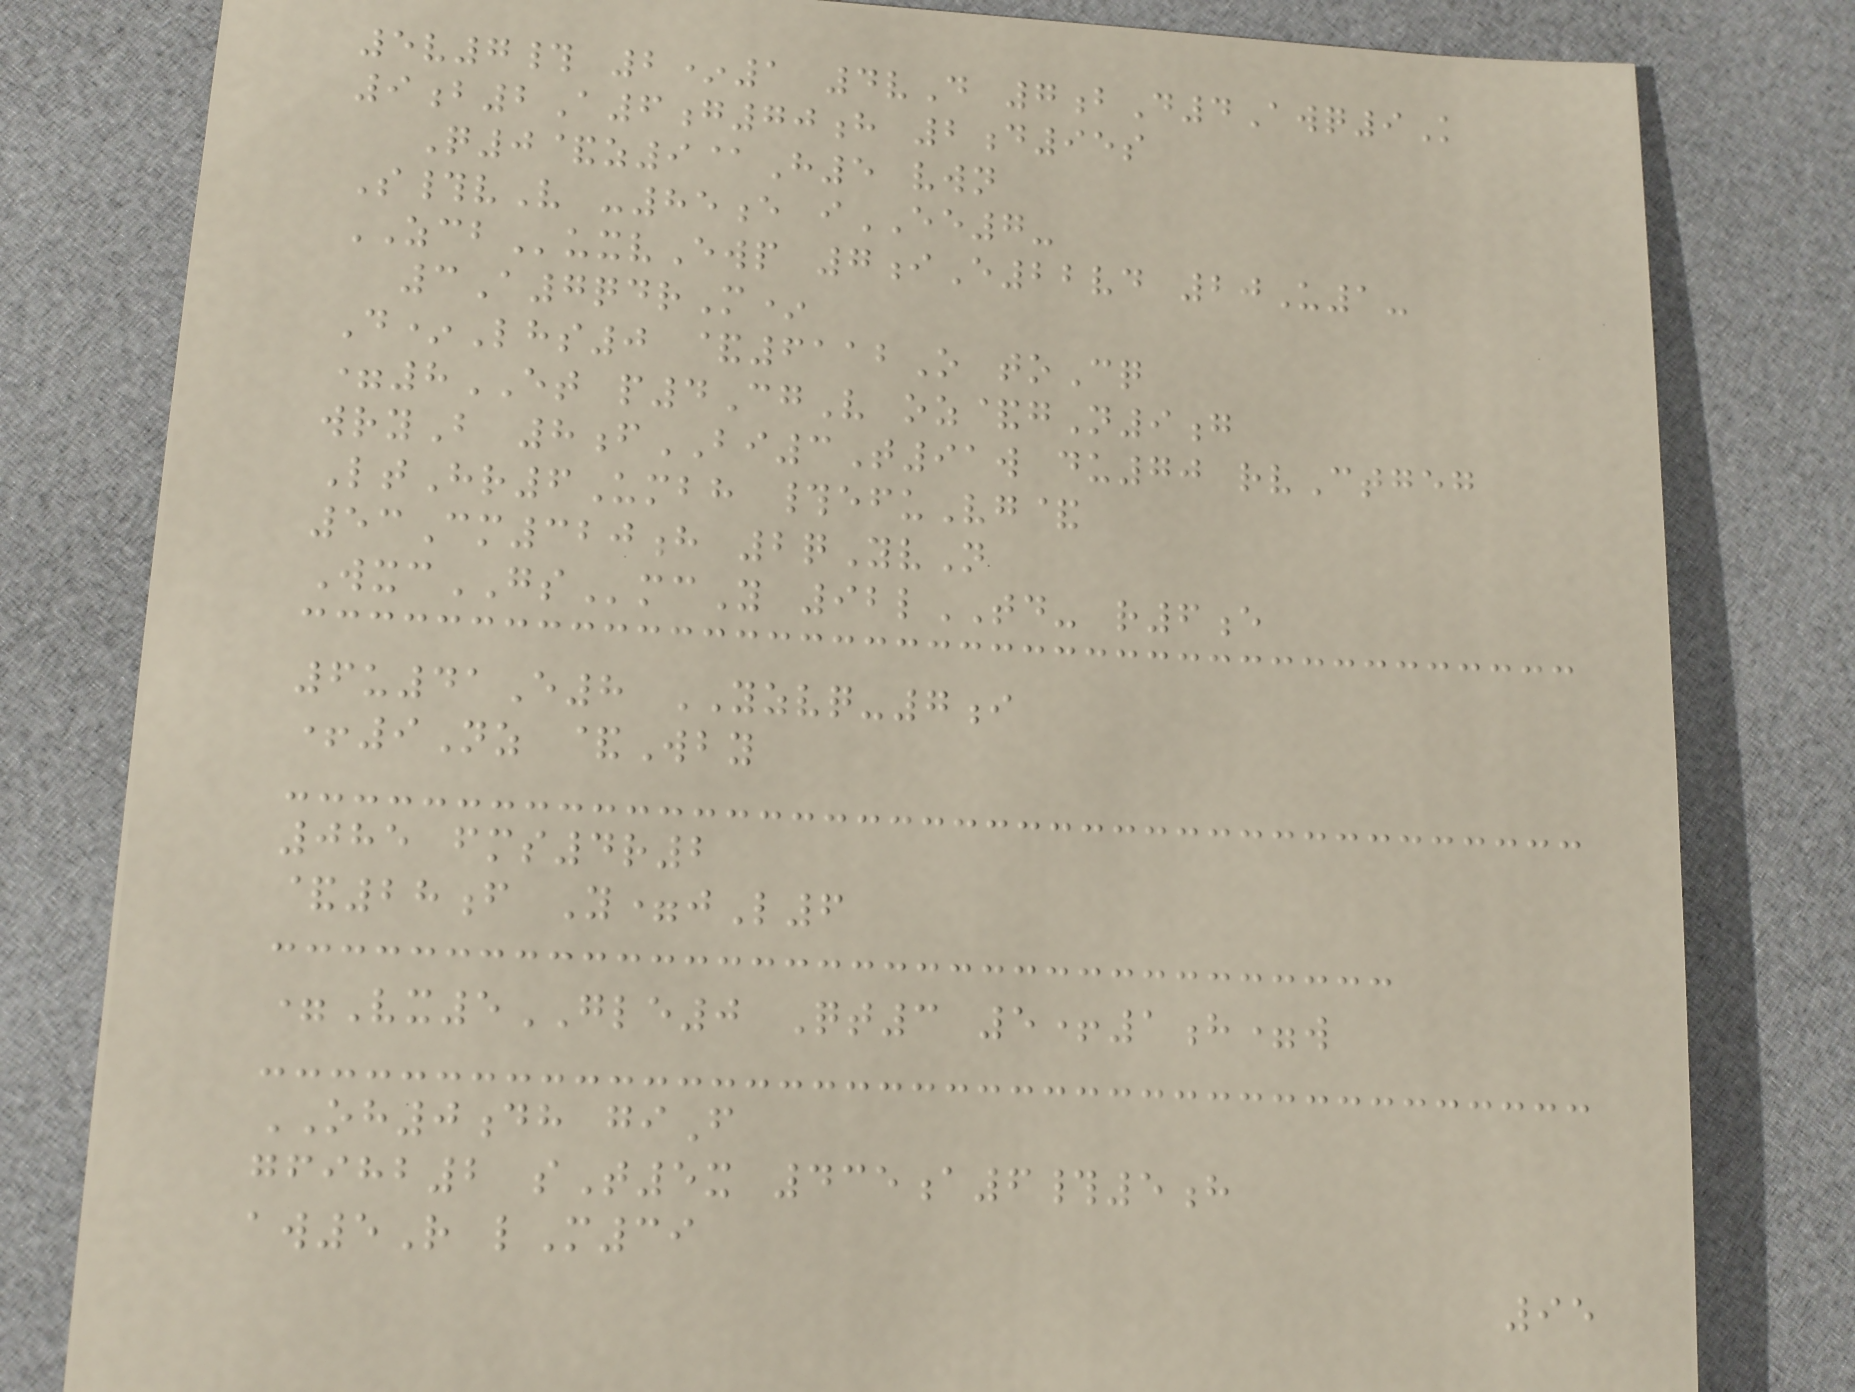5v7# 2*1 4vD 7bD4Awq9K
9b2A6g70h 2d95s
Q0&z9@H5 vwn
S#vV -85e iEE7-
ZCBuxvEwp 7iE22vd 20U1-
3A7qdrM*
D*Lhs0 &6112O toCq
=8ET p4CgV oz&gN9g
wryB 8fBI3T91w du70 rvCtgeg
LtHr6Umbh #efuVg&
53Cm320h 2qYvN
WxcGSmcY 92lTD- r6e
6u41E8 YZVQ-7i
+9Nz &Wby
085 fms4r2
&28f Y=jL6
=Vx5GLE0 Qt3 5+1h=w
OH0dh giF
gfihb2 sT5x 435a6#5h
aw5R lM39
95
